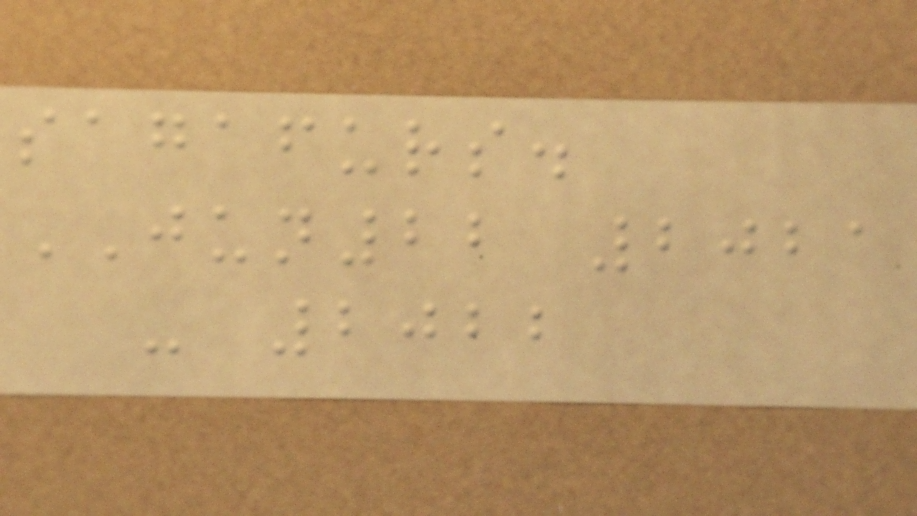sagafurs.
JUN22 2021
- 2022
